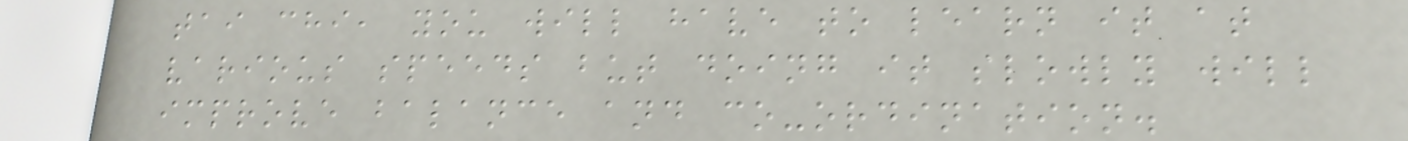tai chi, you will have to learn it at
various speeds but doing it slowly will
improve balance and co-ordination.
